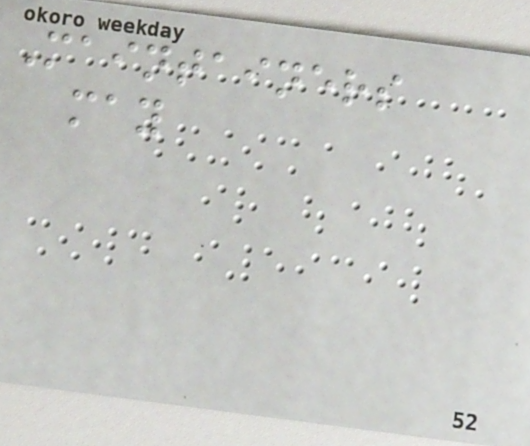Maintainers
may
